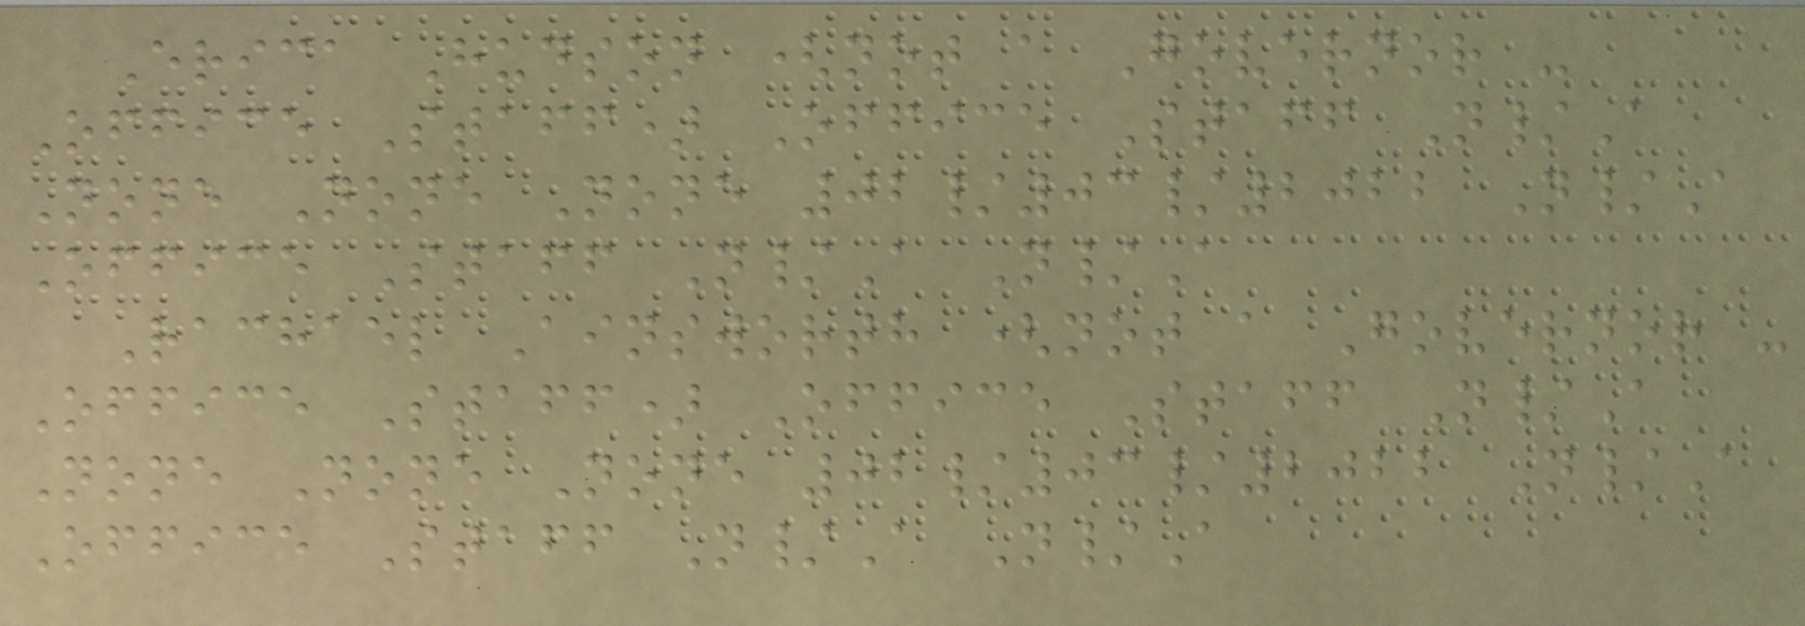Erica Hudson (not a Governor -
Office Staff) Office Staff N/A
None None None 02/03/2022 N/A
Office Staff N/A N/A
Rachael Ainsworth (not a Governor -
Office Staff) Office Staff N/A
None None None 02/03/2022 N/A
Office Staff N/A N/A
